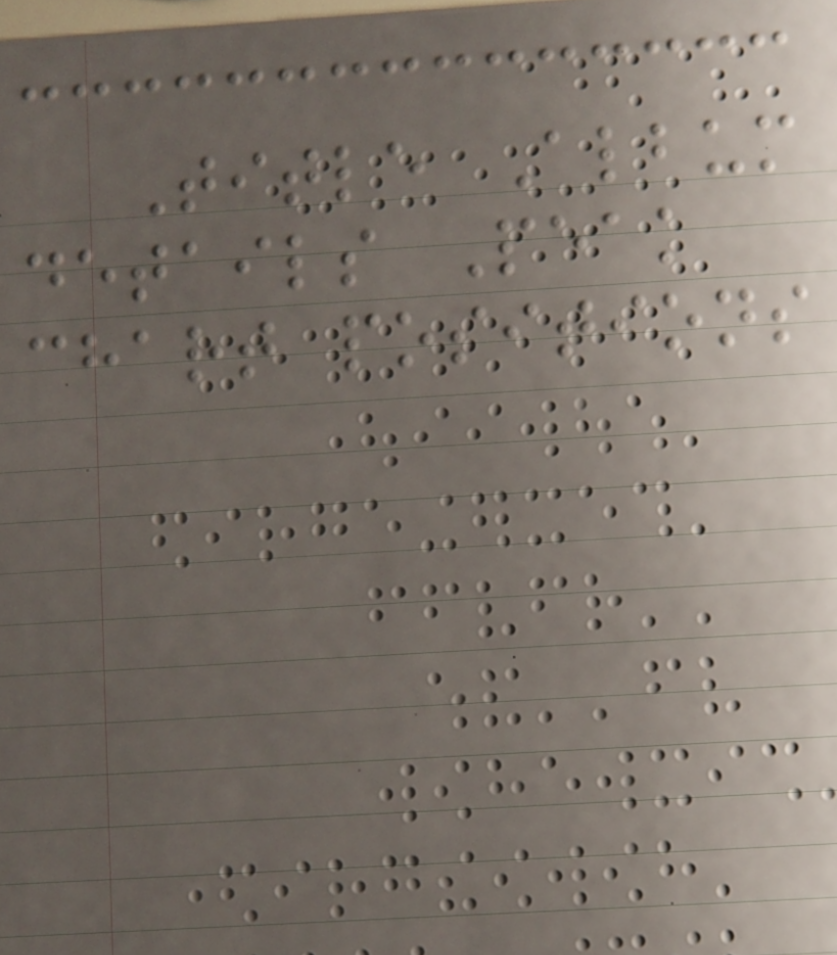Title Album
details Peak
chart positions
